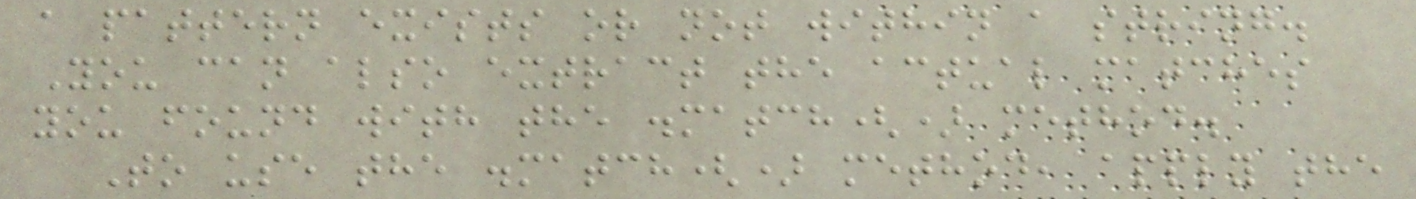a pattern exists or not within a string.
You can also extract the actual matches
you found with the .match() method.
To use the .match() method, apply the
